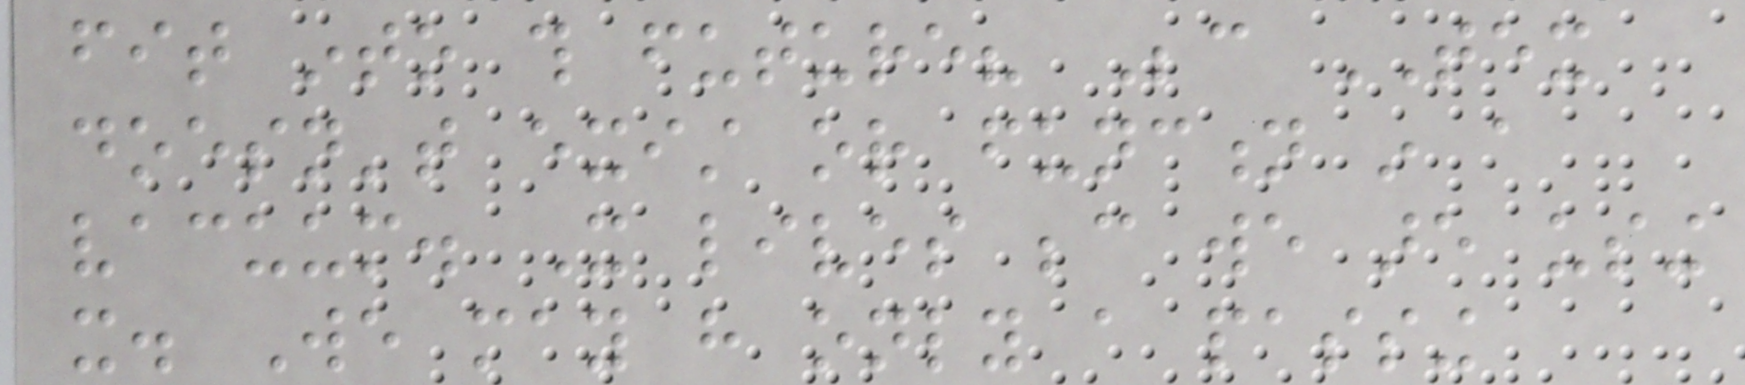fit into this future? Because TEX
doesn't exist or function in a
vacuum. It lives because we are using
it. We may have only a passing
